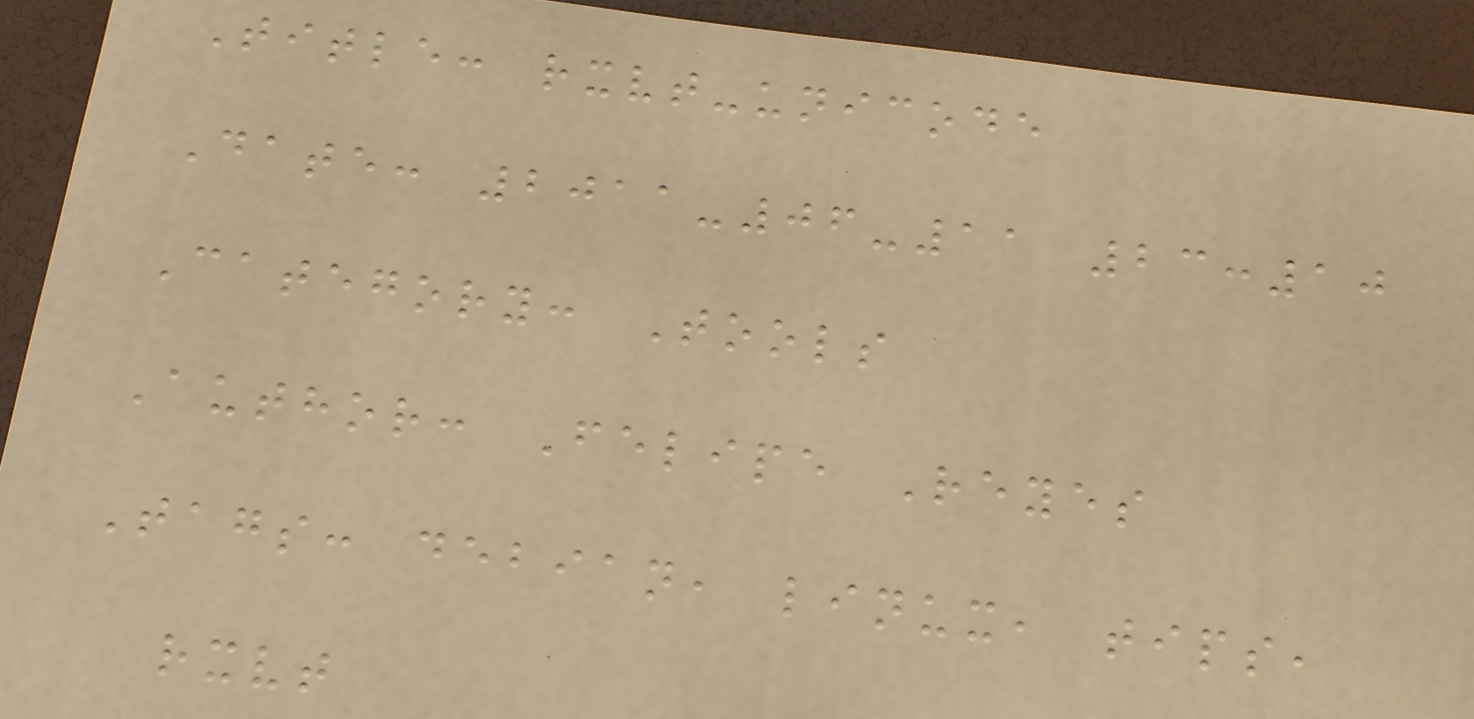Title: rxvt-unicode
Date: 2011-06-11 23:10
Category: Tools
Author: Felipe Reyes
Tags: debian, linux, tips,
rxvt
